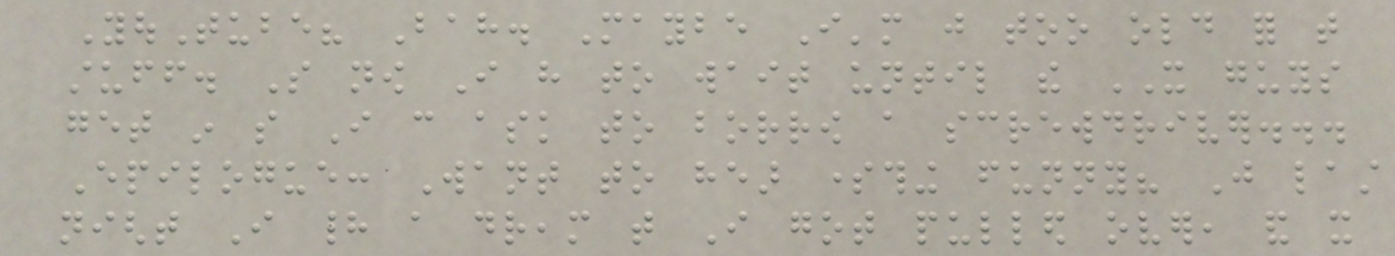YouTube? Bah. Maybe I'm just too old for that
stuff. So now I have to wait until the IT guys
get in so I can ask to borrow a screwdriver...
Epilogue: Want to hear something funny? Just last
night I had a dream that I got pulled over, and it
